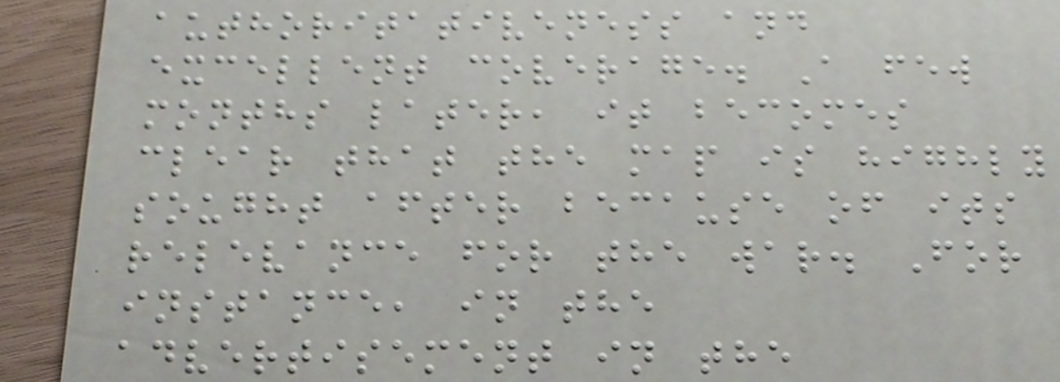authoritativeness and
excellent coverage. A few
months later, it becomes
clear that the map is highly
sought after because of its
relevance for the war. For
instance, in the
advertisement in the
